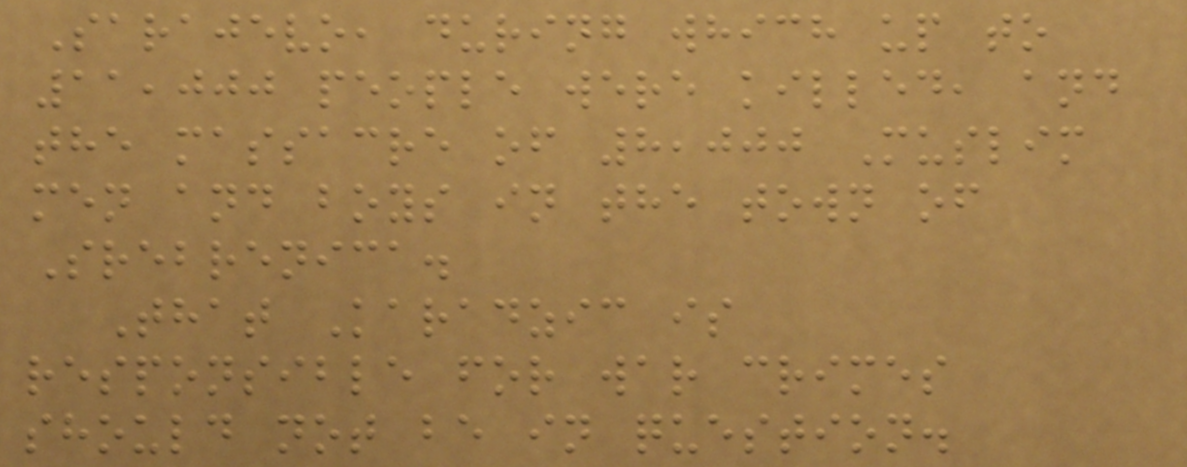Sarajevo, during which up to
11,000 people were killed, and
the massacre of 8,000 Muslim
men and boys in the town of
Srebrenica.
That Karadzic is
responsible for war crimes
should not be in question.
